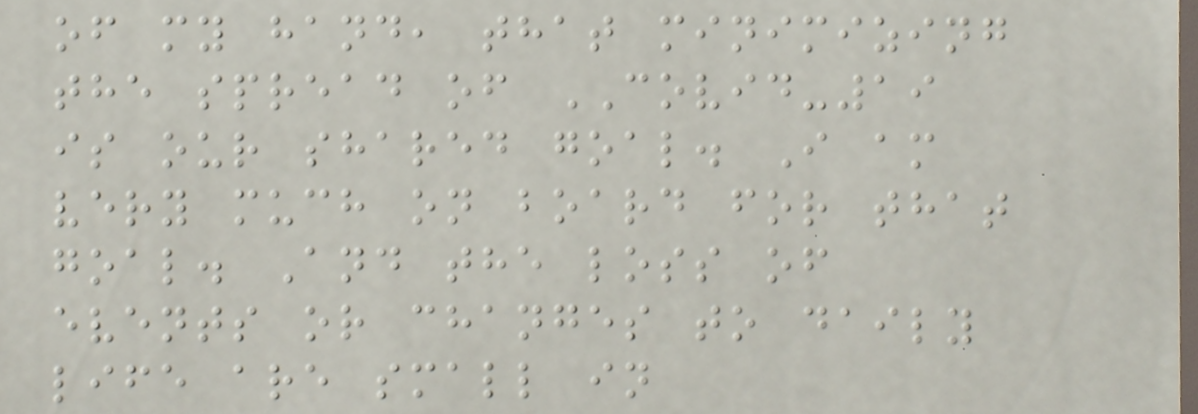of my hand, that minimizing
the spread of COVID-19
is our shared goal. I am
very much on board for that
goal. And the loss of
events or changes to daily
life are small in
